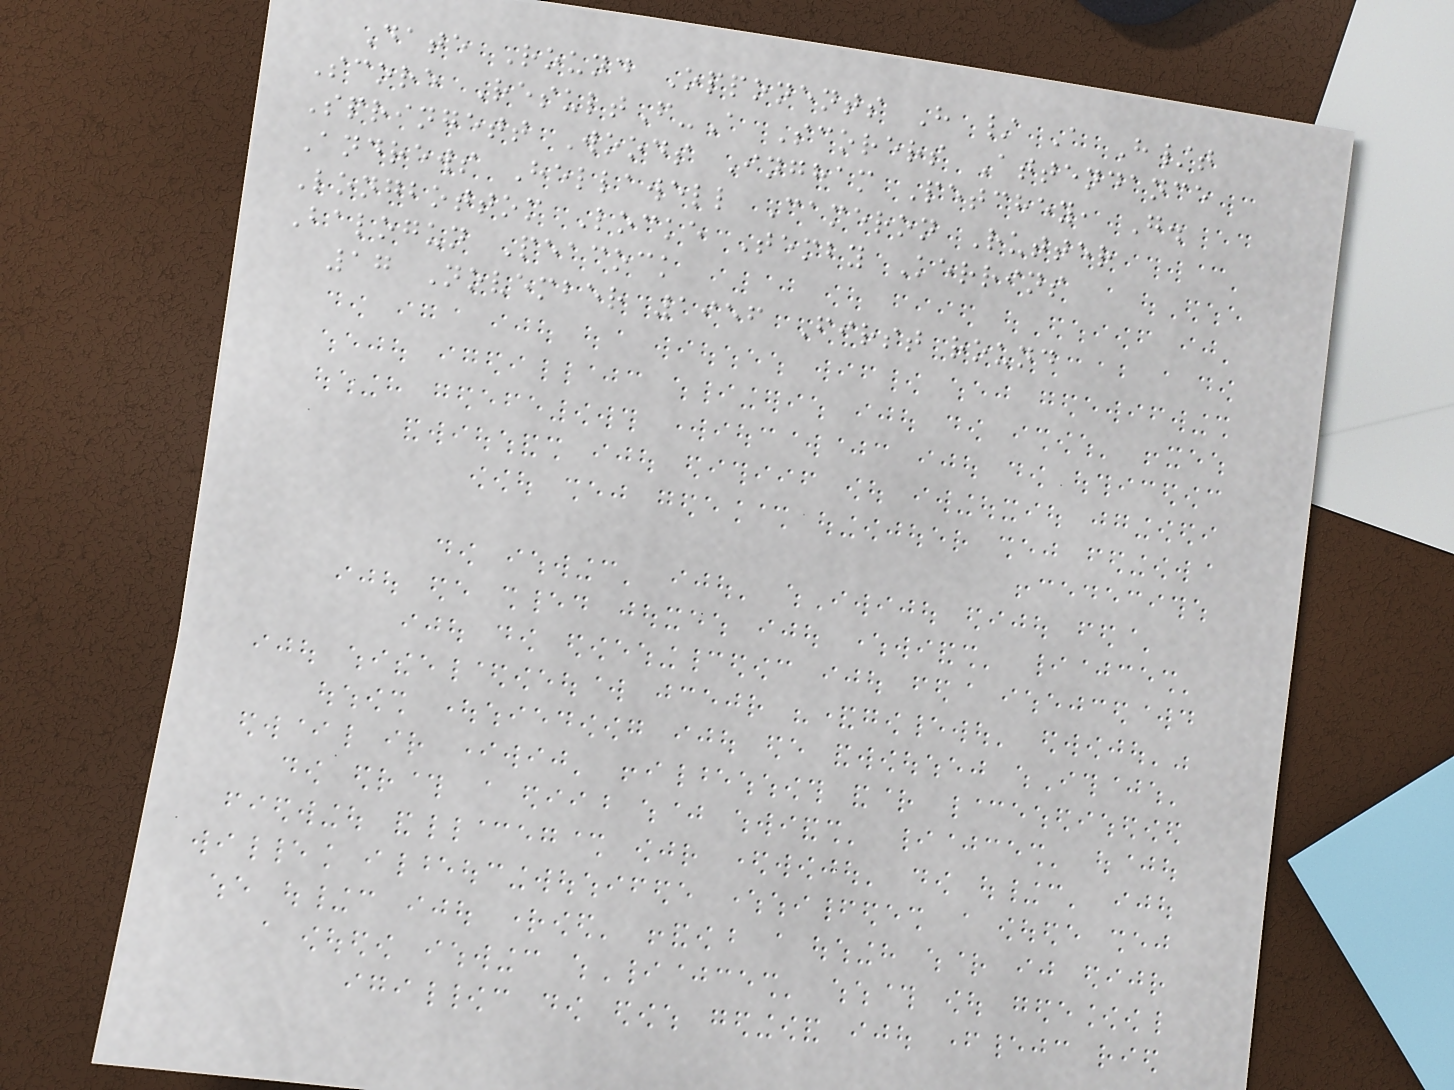Date Round Opponents H / A H/t
Score ResultF-A Scorers Attendance
Springett Woods Ingham Petchey, G.
Andrews Hellawell Cameron Rutter
Longbottom Locke Temby Kerrins
Balogun Peacock
17 November 1956 First round
